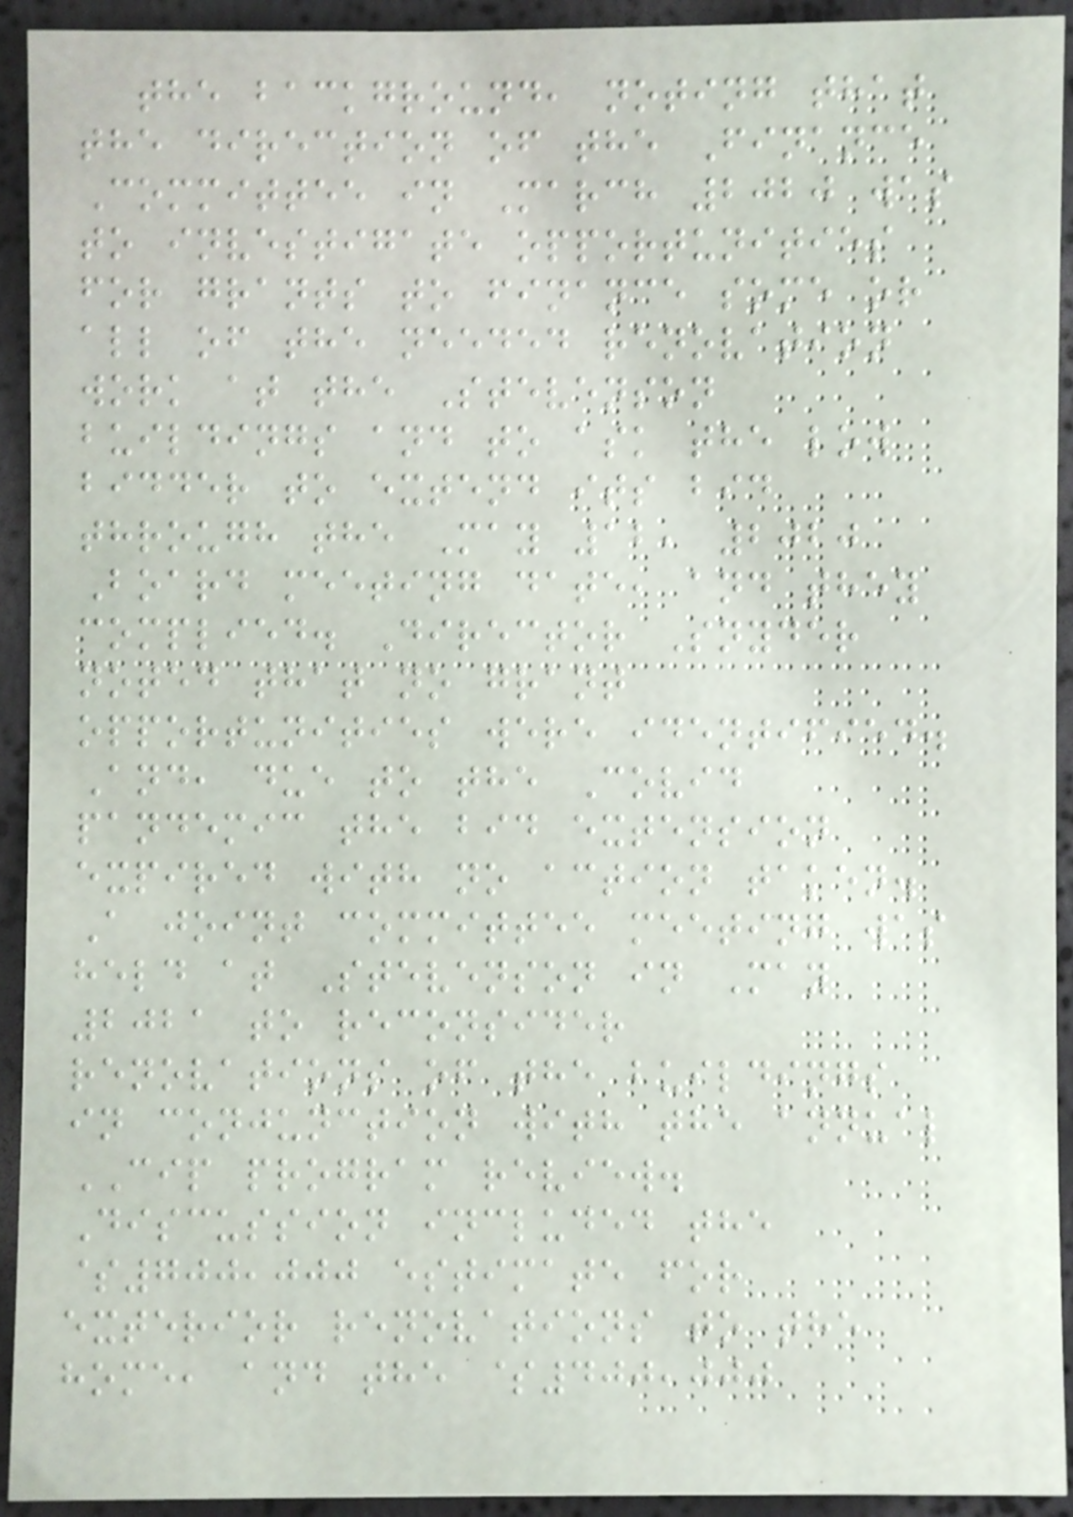the background, noting that
the direction of the Finance
Committee in March 2020 was
to investigate opportunities
for grants to finance some or
all of the needed renovation
work at the Stevenson
buildings and to ask the low
bidder to extend its bid
through the May 12, 2020
Board meeting date, and they
complied. Director Snyder
noted that no grant
opportunities were identified.
And, due to the Covid
pandemic the bid extension
expired with no action taken.
A joint committee meeting was
held at Stevenson in May
2021 to reconsider
renovations of the buildings
in conjunction with the annual
CIP program review.
Discussion included the
$700,000 estimate for
exterior renovations to the
home, and the $400,000
